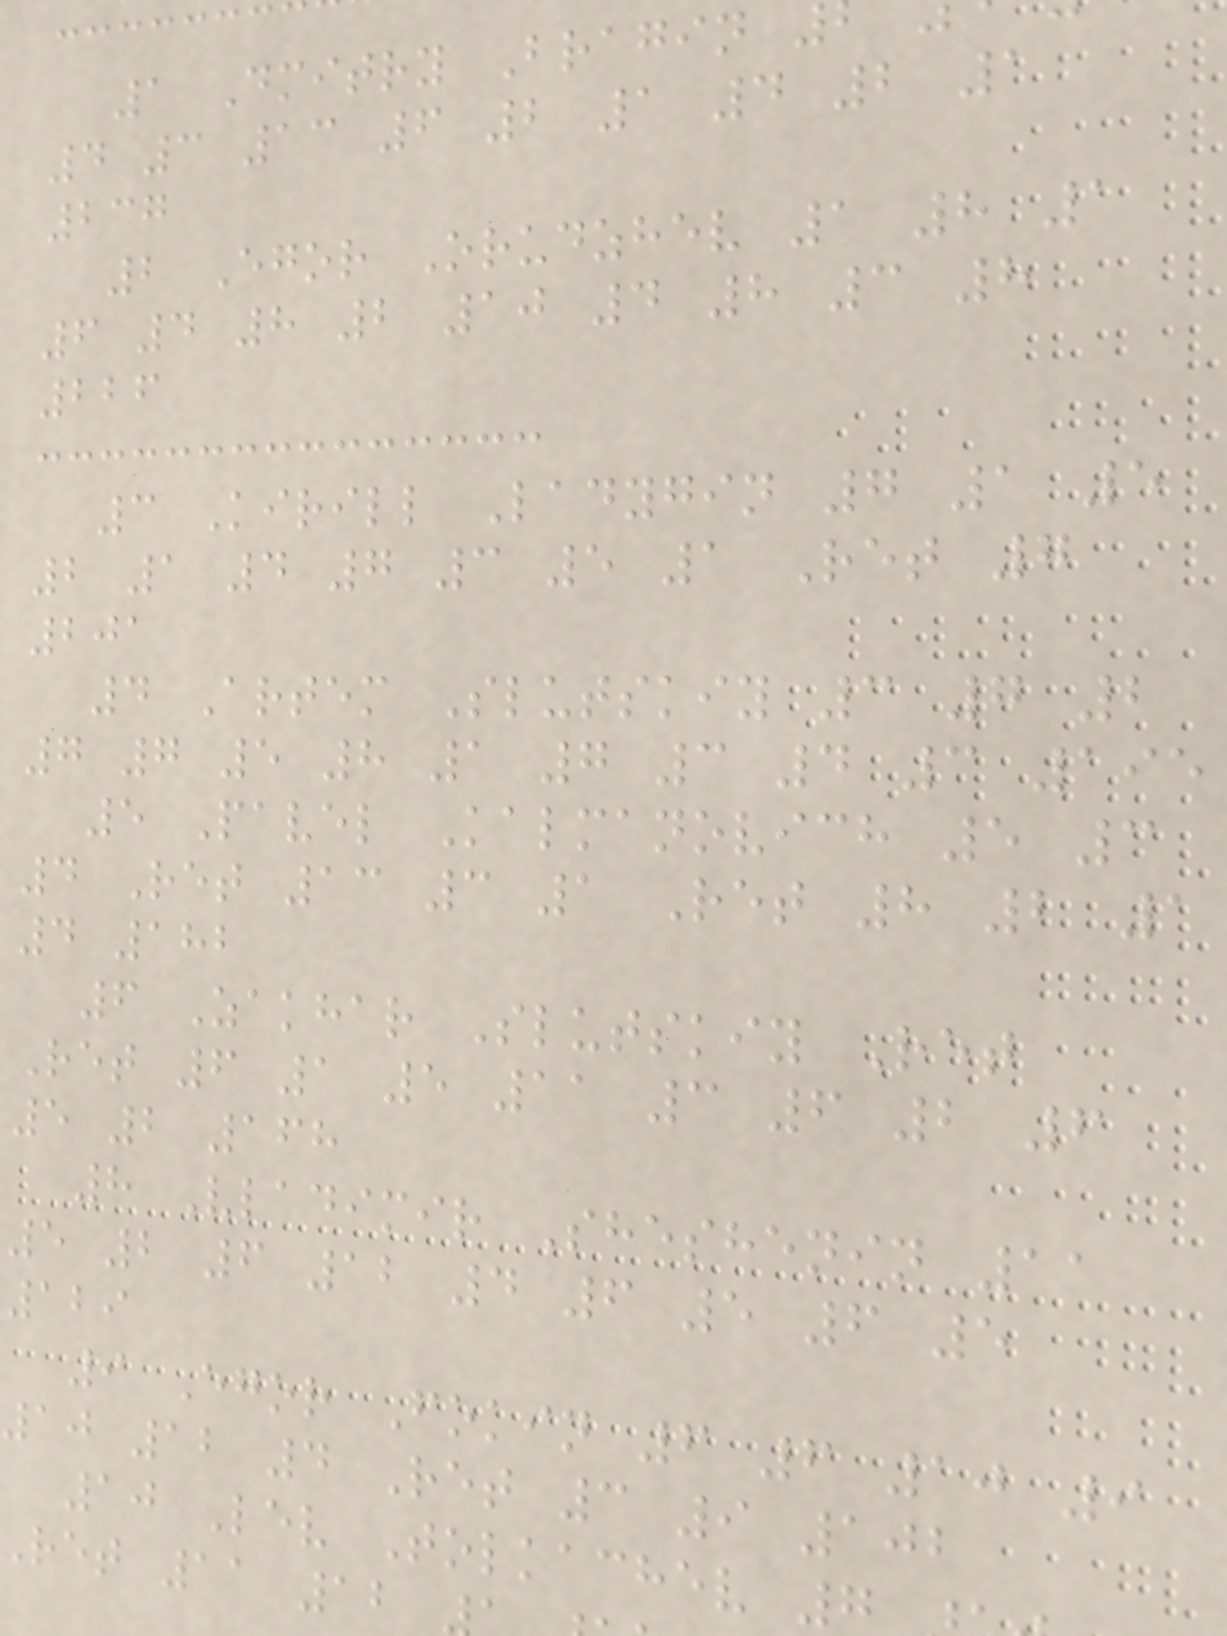1 Dmitry Bragin
4 3 13 6 2 1 4 2 1
237
2 Egor Orudzhev 1 8 1
6 4 8 2 10 4 8 3 8
226
3 Kirill Ladygin 7 1 5
2 1 4 7 3 5 1 Ret 7
201
4 Artem Slutskiy 3 7 2
7 7 5 8 1 7 3 4 3 195
5 Pavel Kalmanovich 5 3
4 Ret 13 3 1 Ret 8 2 1
4 182
6 Zakhar Slutskiy Ret
Ret 6 1 5 11 3 6 2 6
5 2 168
8 Vladimir Sheshenin 11
5 2 6 12 4 6 5 6 5
129
9 Egor Fokin 6 6 10 9
10 12 4 Ret 3 9 102
10 Lev Tolkachev 7
ret 11 12
